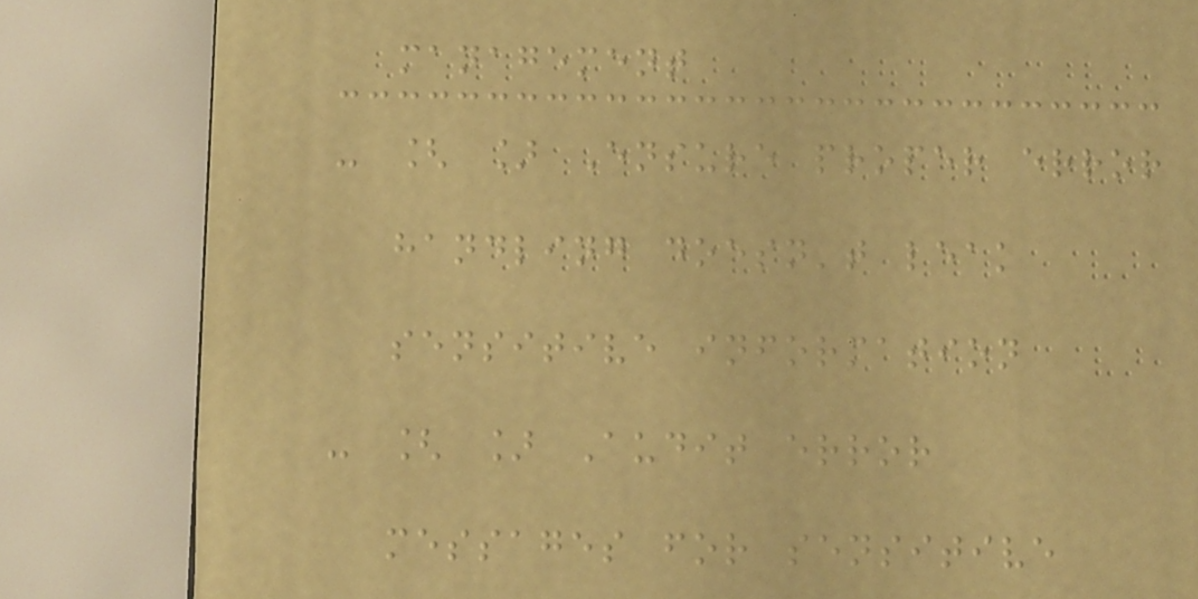management
- [ ] Ensure proper error
handling doesn't leak
sensitive information
- [ ] Audit error
messages for sensitive
